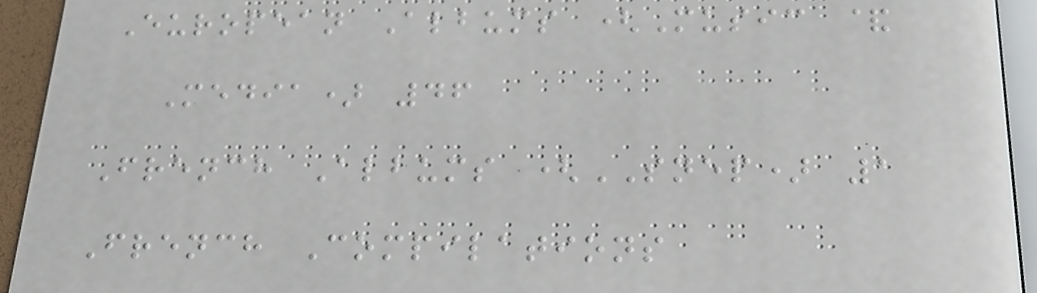European Albums (Music &
Media) 46
French Albums (SNEP) 1
French Compilations
